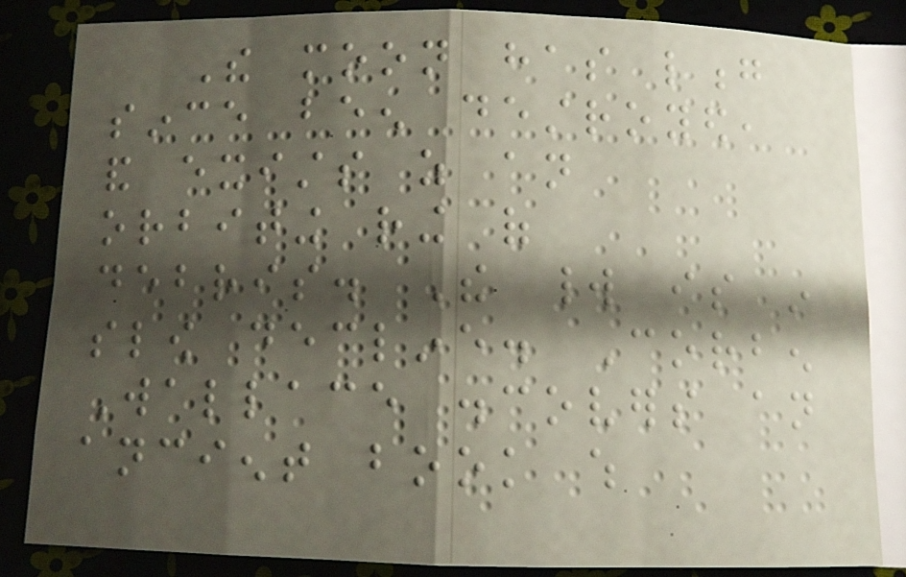The moon has long
since been destroyed,
and exists as an
orbiting ring of
debris. The world is in
slow decline. Corben
Wallace discovers an
ancient book which
